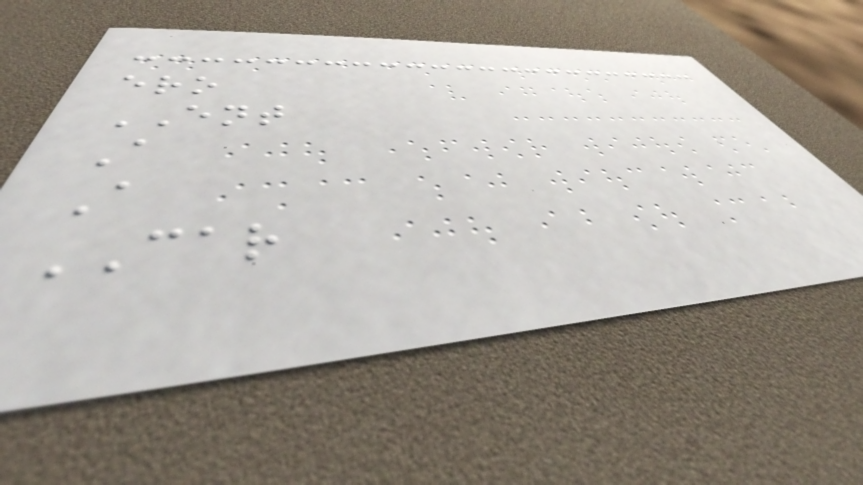ero
ENT
A
A
CAR
